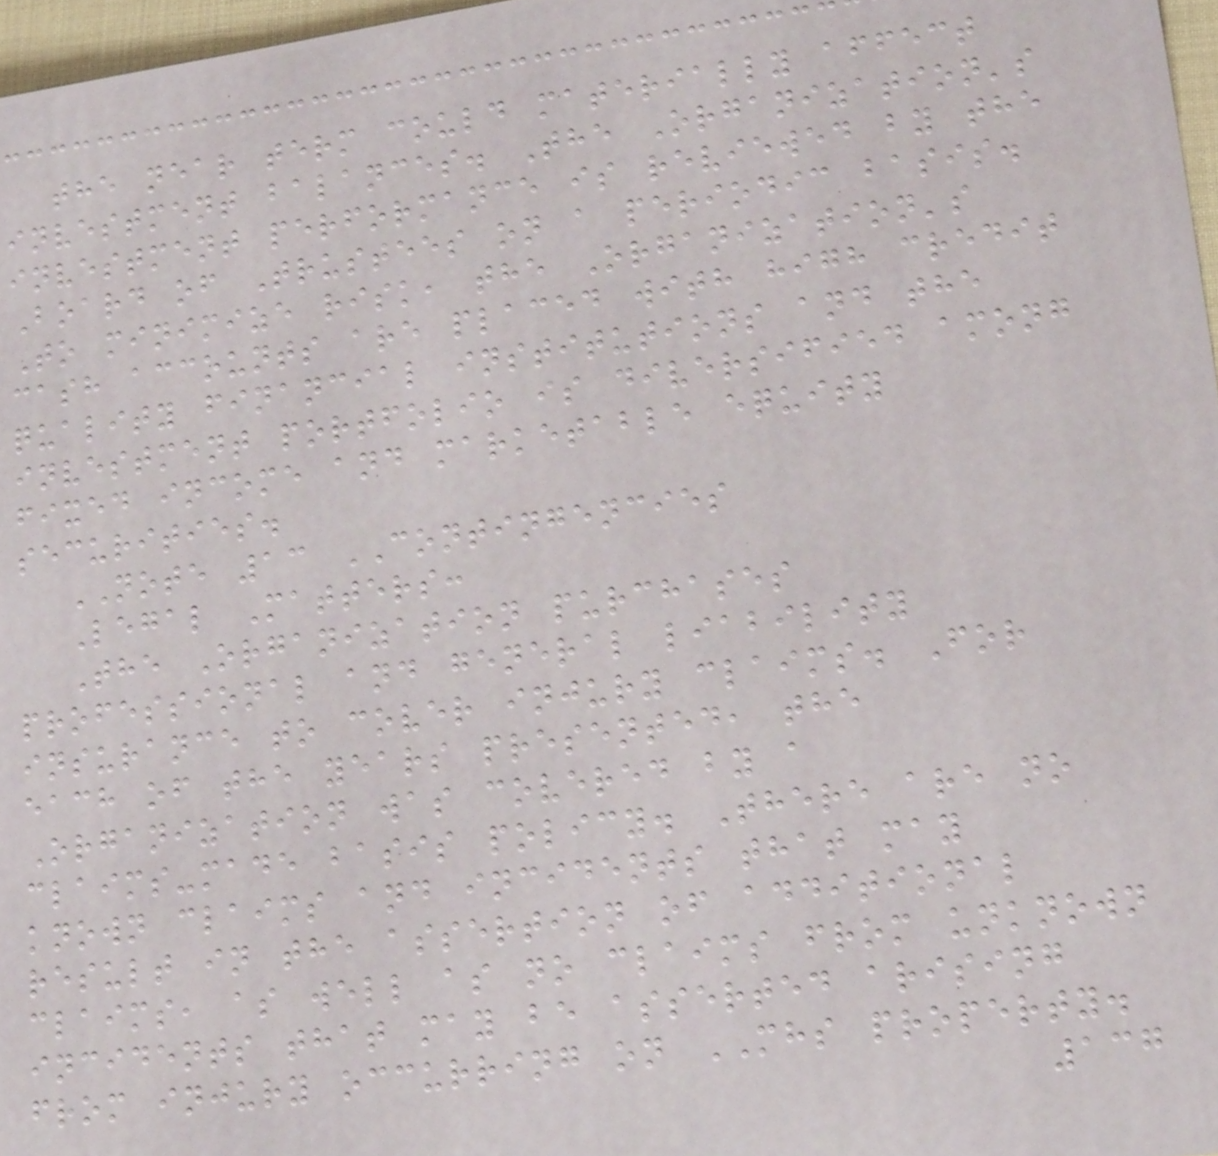the near term could materially affect
investment balances. The Organization's
investment performance is reviewed by the
Board of Trustees on a periodic basis.
To minimize risk, the Organization's
cash accounts are placed with high credit
quality financial institutions and the
investment portfolio is diversified among
fixed income and marketable equity
securities.
NOTE 13 CONTINGENCIES
Legal Matters:
The Organization purchases
professional and general liability
insurance to cover injury claims. For
each of the years presented, the
Organization was covered by a
claims-made basis policy. There are no
known claims and incidents that may
result in the assertion of additional
claims, as well as no claims from unknown
incidents that may be asserted arising
from injury occurring on MHS property.
137
